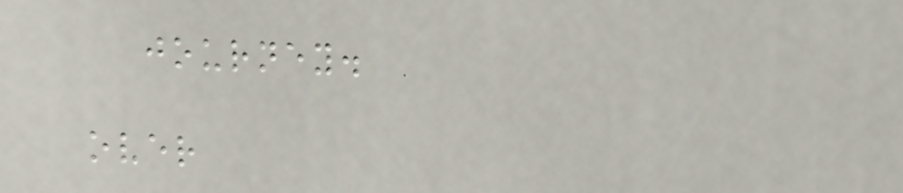journey.
over
